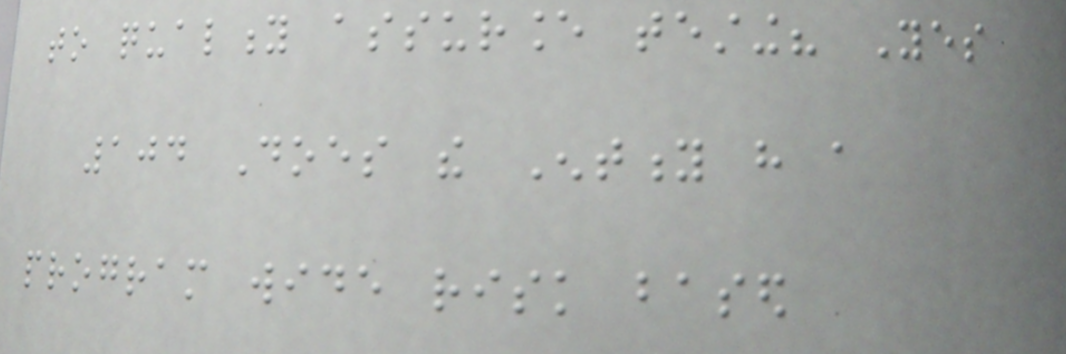to quality assurance testing? Yes
104 Does the Entity have a
program wide risk based
